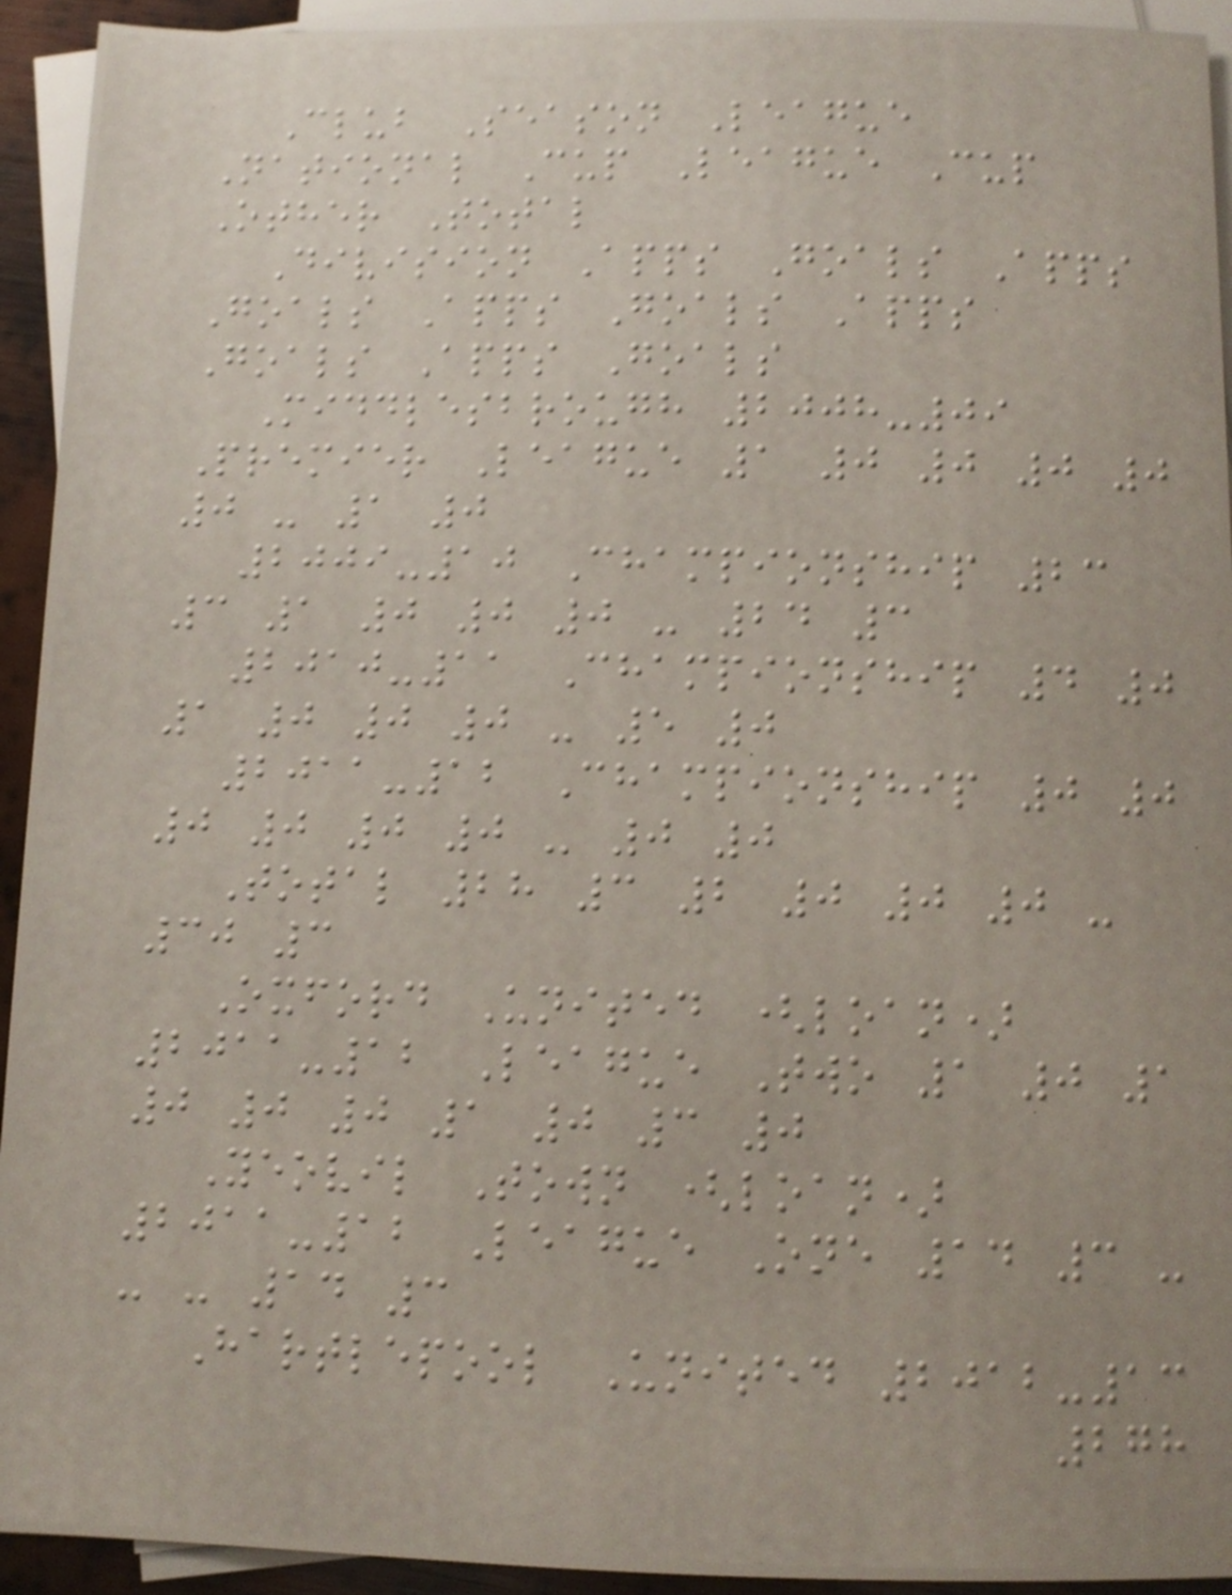Club Season League
National Cup League Cup
Other Total
Division Apps Goals Apps
Goals Apps Goals Apps
Goals Apps Goals
Middlesbrough 2008-09
Premier League 1 0 0 0 0
0 - 1 0
2009-10 Championship 23
3 1 0 0 0 - 24 3
2010-11 Championship 4 0
1 0 0 0 - 5 0
2011-12 Championship 0 0
0 0 0 0 - 0 0
Total 28 3 2 0 0 0 -
30 3
Oxford United (loan)
2011-12 League Two 1 0 1
0 0 0 1 0 3 0
Yeovil Town (loan)
2011-12 League One 14 3 -
- - 14 3
Hartlepool United 2012-13
278
